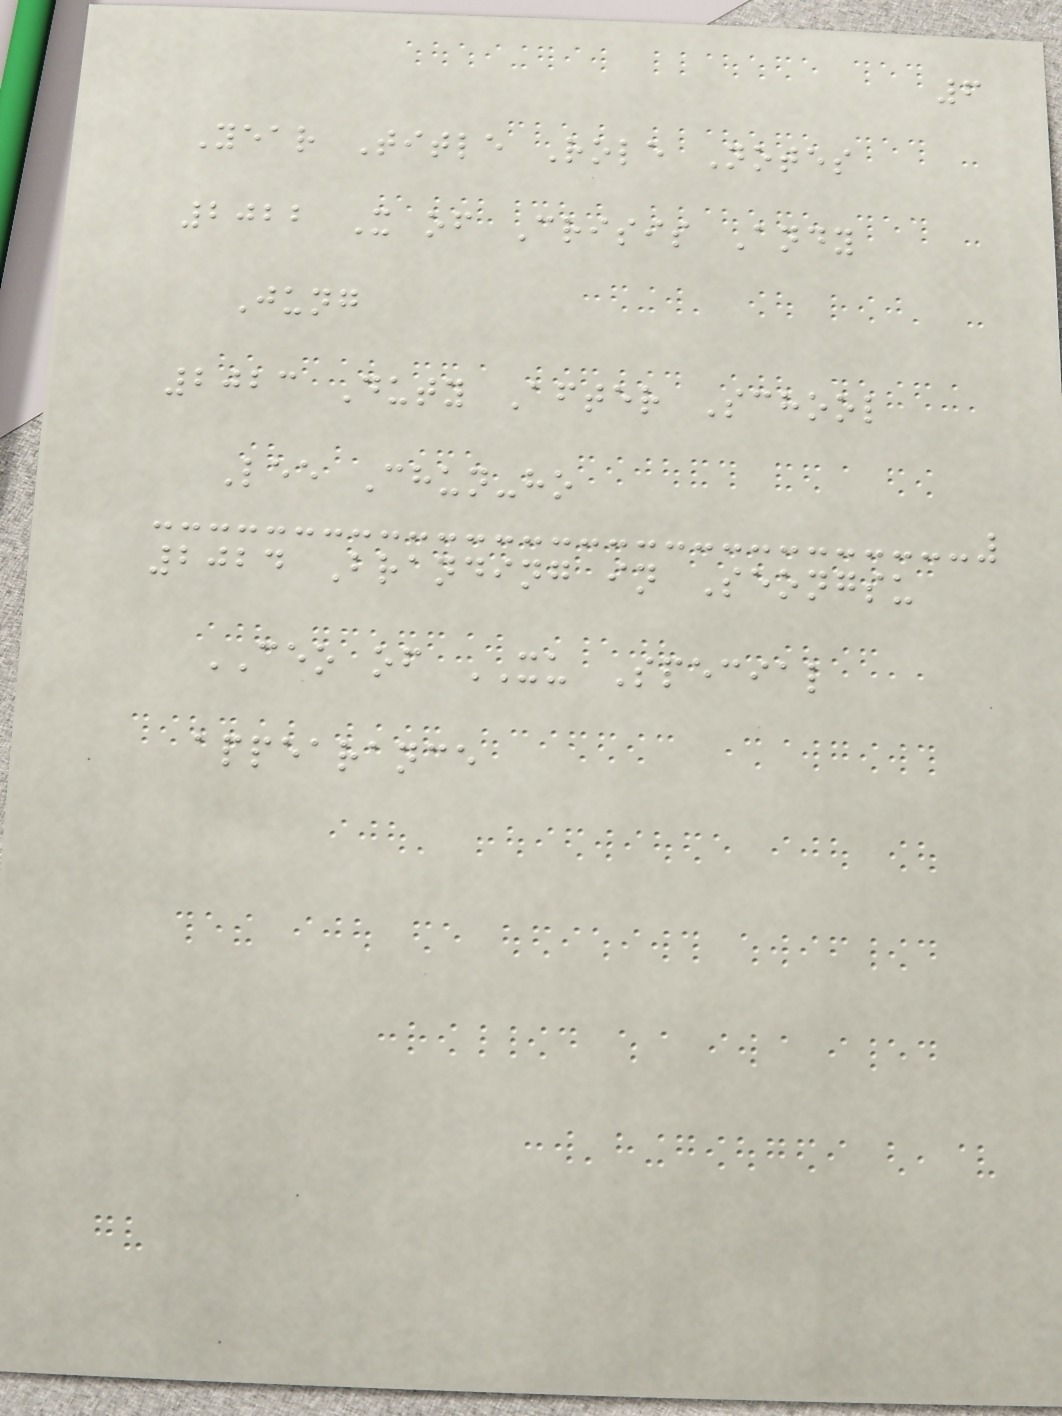6
Year Title Role Notes
2022 X of Crisis Andy
Jung
2023 Duty After School
Lee Chun-ho
2024 Branding in Seongsu
CEO of XU Special
appearance
